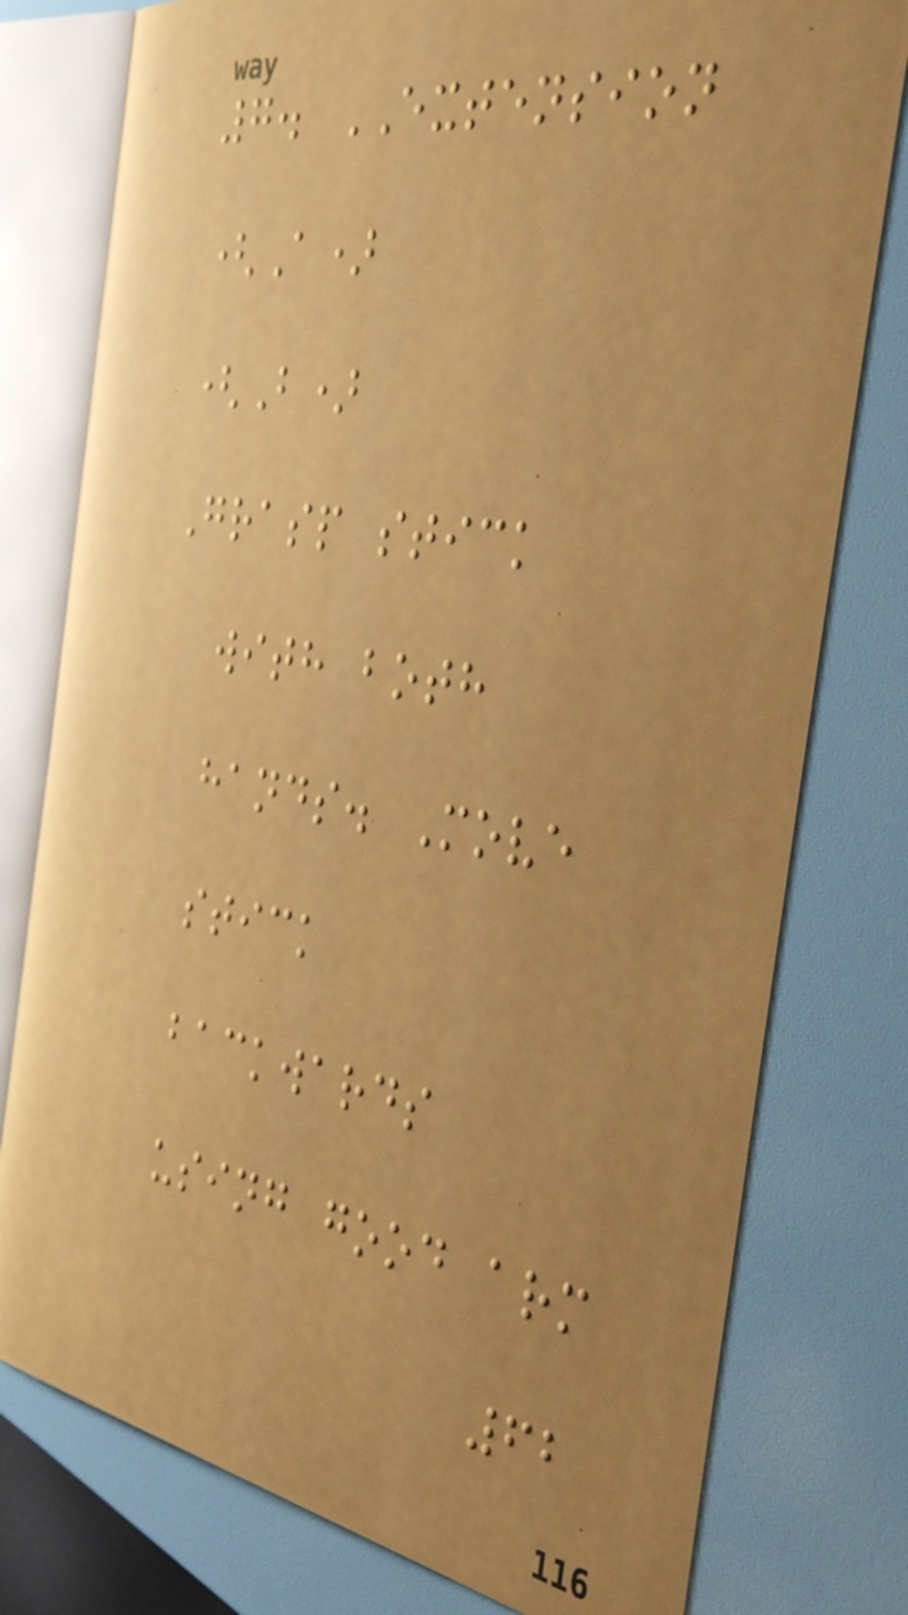7. EXTENSION
(A)
(B)
Grasp stick
with both
hands. Move
stick
backwards
using good arm
62
